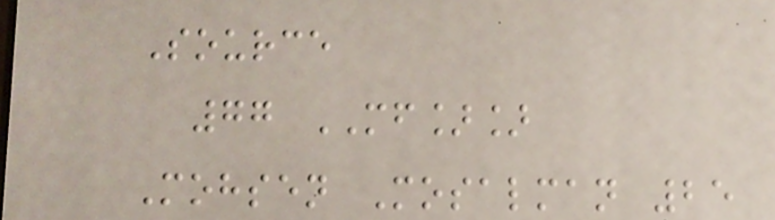Source
77 MF]]
Mohsen Mosalman 25
